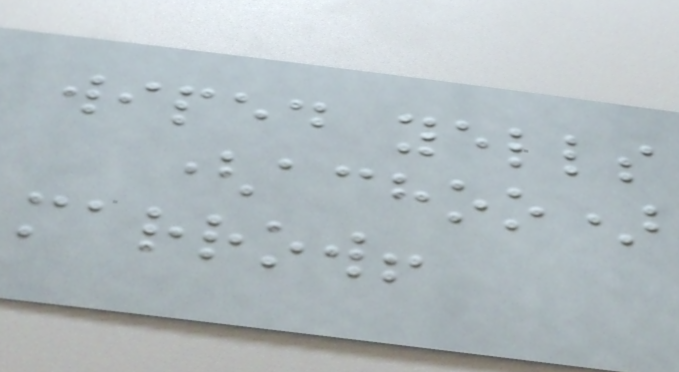wiped yells
(achoo)
marrow!
